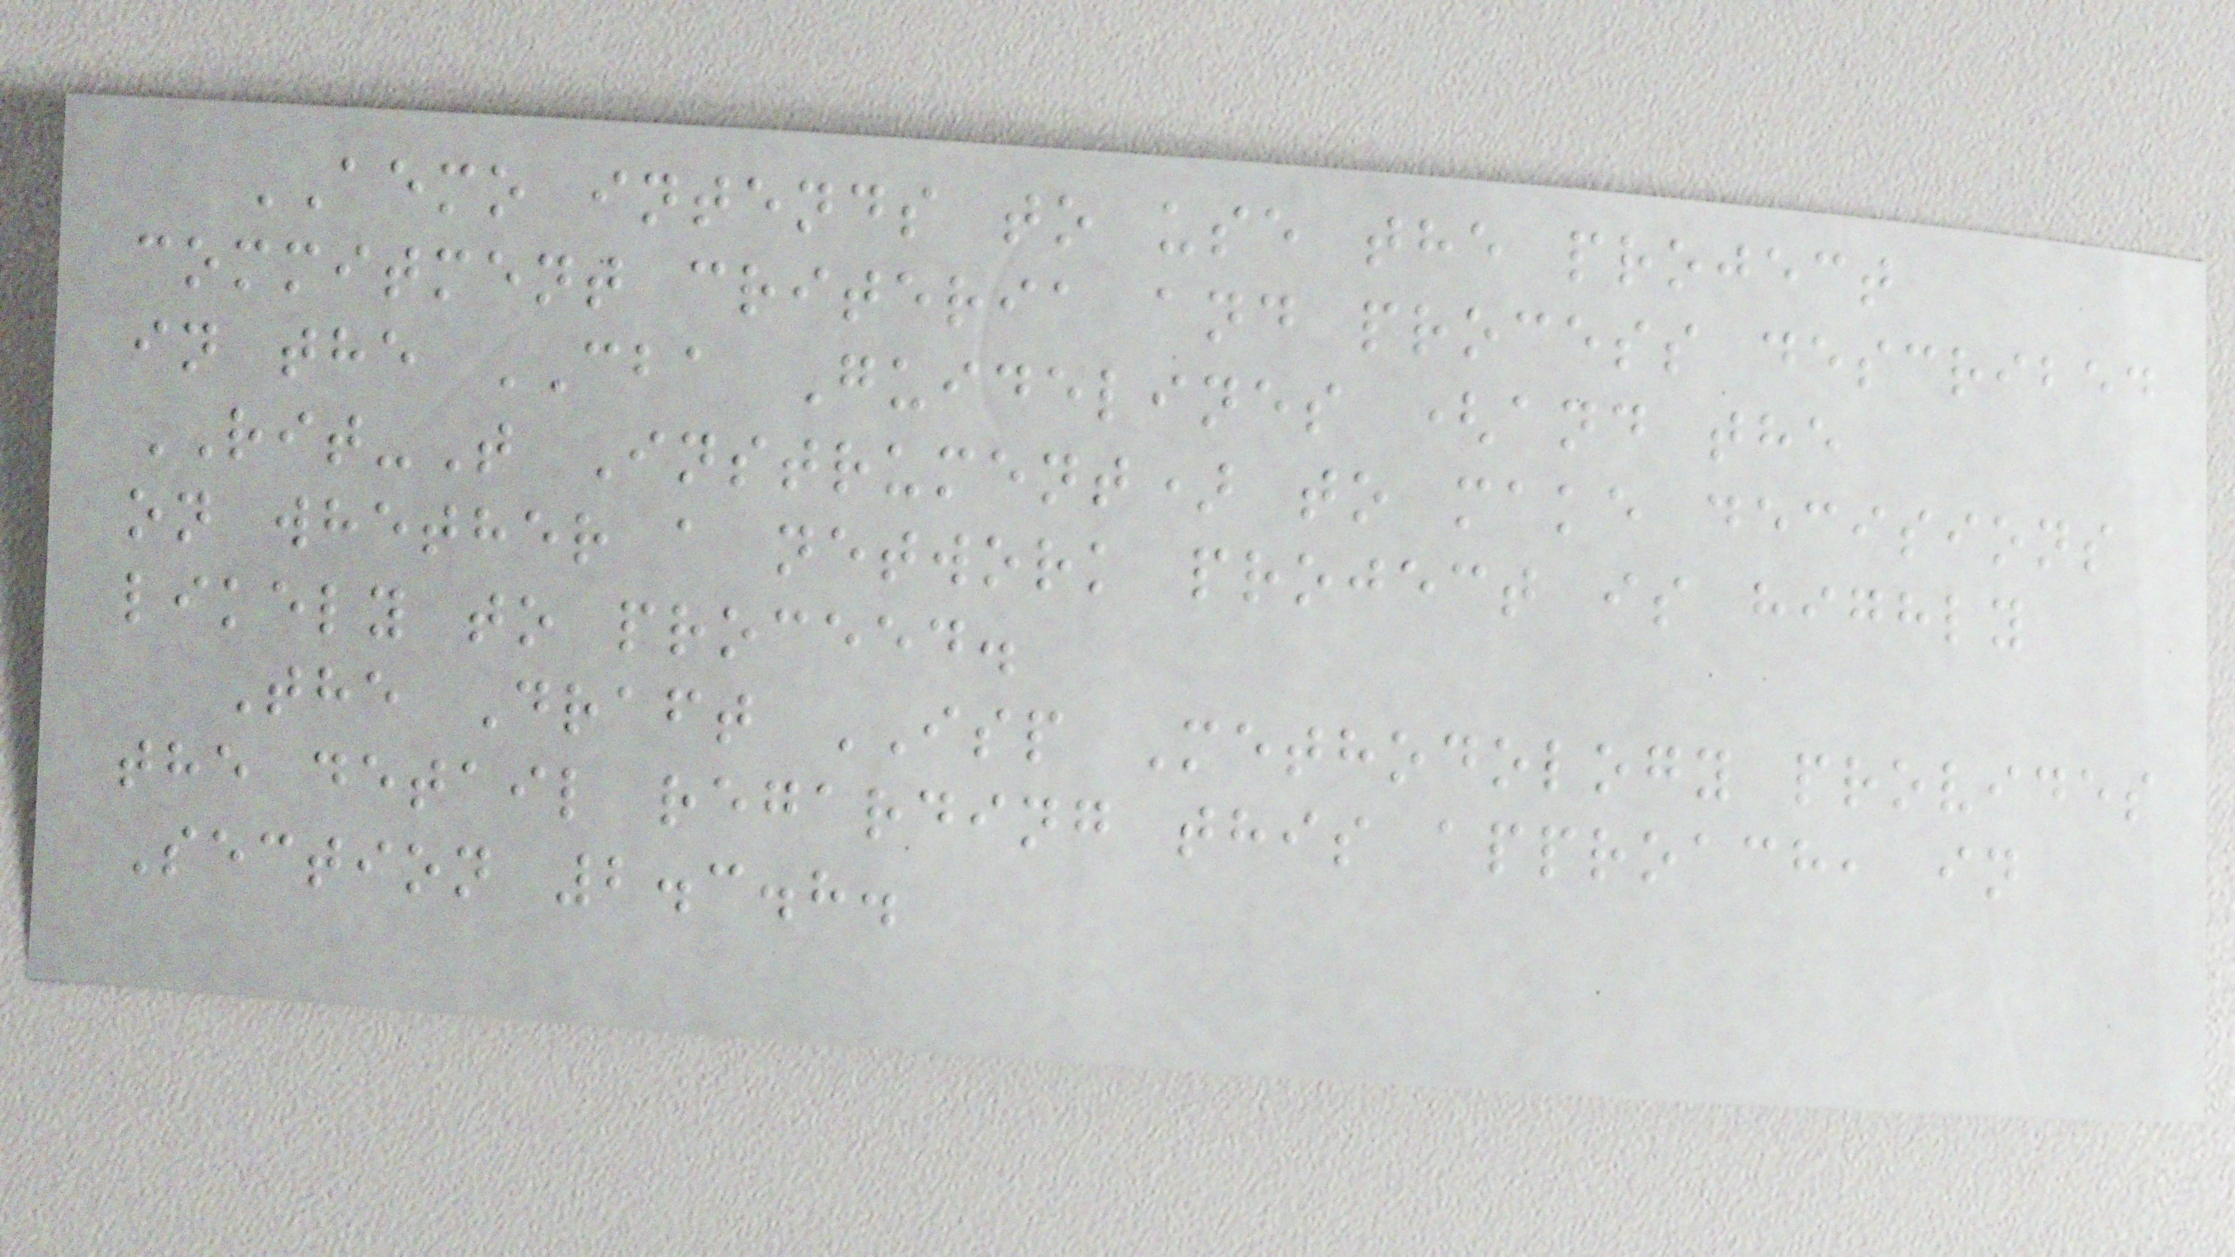AEMO intends to use the project
commitment criteria and process described
in the CBA Guidelines (and the
RIT-T Instrument) to make decisions
on whether a network project is highly
likely to proceed.
The Draft ISP Methodology provides
the detail regarding this approach, in
Section 2.3.8.
